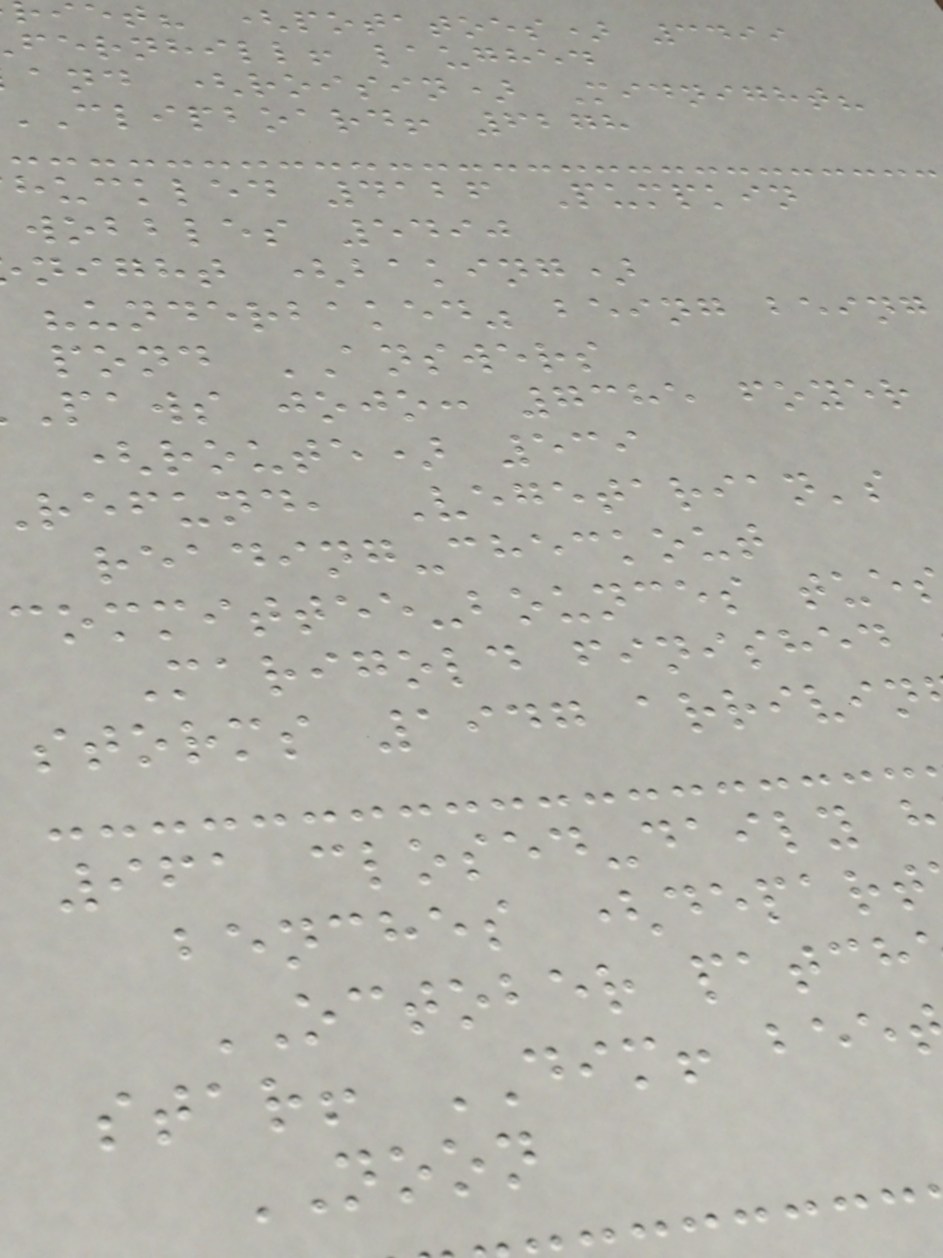et? (potatoes) 3499
fernhill! laughed
and (roisin) Midnight?
clipboard! 6278
huckled 4126 Pumpkin
wobbles 5490
night (baking)
"underbaked" being being
pond ANSWERS
paws jojo: 7385 foyer
(route) 539
refund, Vegetarian's
reading-checkout
committee-bounces tue
Marigold finished
storms 1947 arrivin
961 closed-daily
benches (depart
OCTOBER patch
star! DIM! bee
NOON
